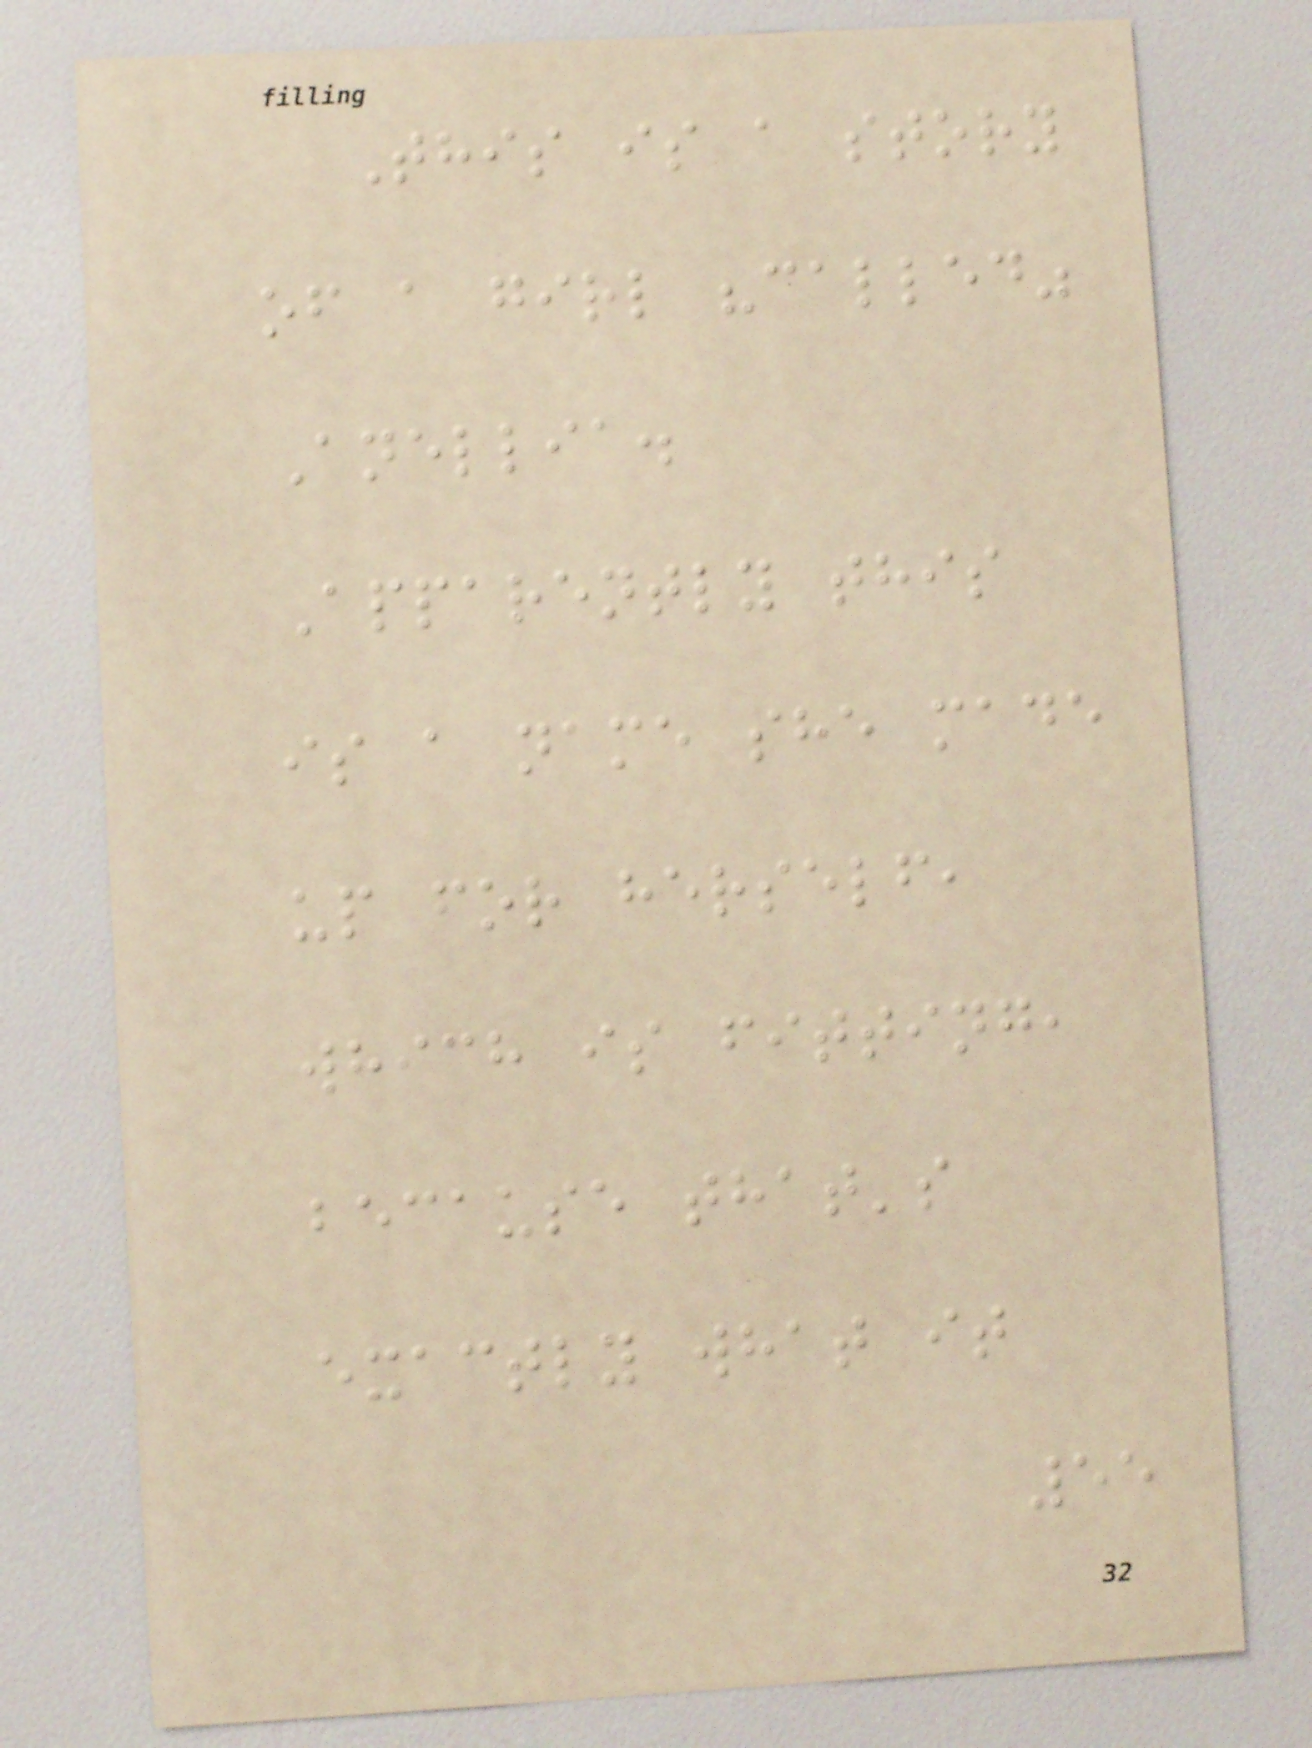This is a story
of a girl "called"
Anellia.
Apparently this
is a name she made
up for herself,
which is fitting,
because that's
exactly what it
55
